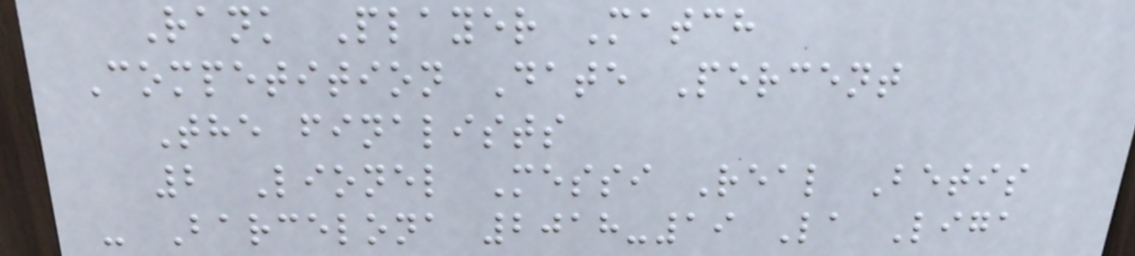Rank Player Match
Competition Date Percent
The finalists
2 Lionel Messi Real Betis
- Barcelona 2018-19 La Liga
